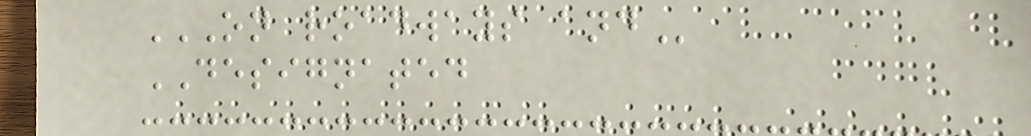ON ROADWAYS AND
DESIGNATED
